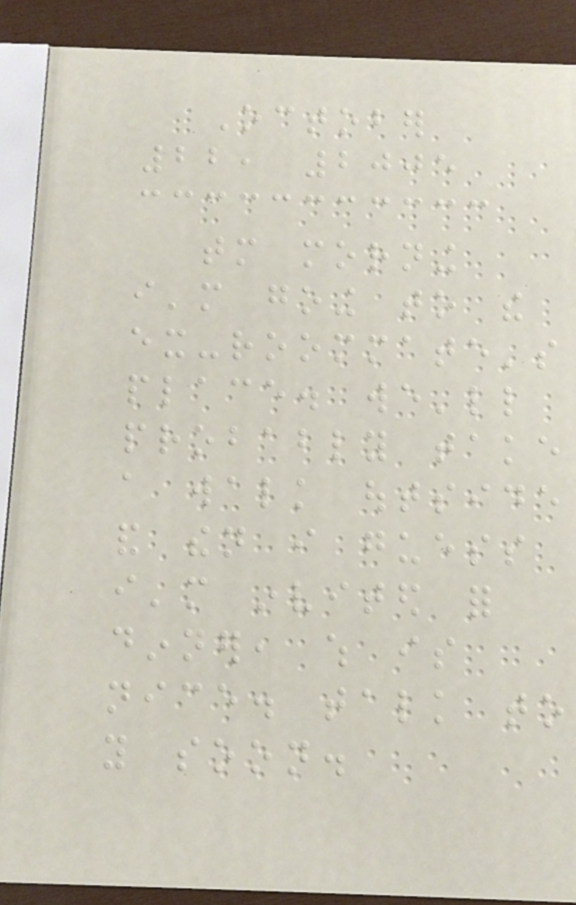October
22, 2005
tomorrow morning
i'm going to the
ex-roommate's
place. we'll
probably take
a walk outside
and then i guess
i'm invited for
dinner, which is
nice. talk to
you soon.
